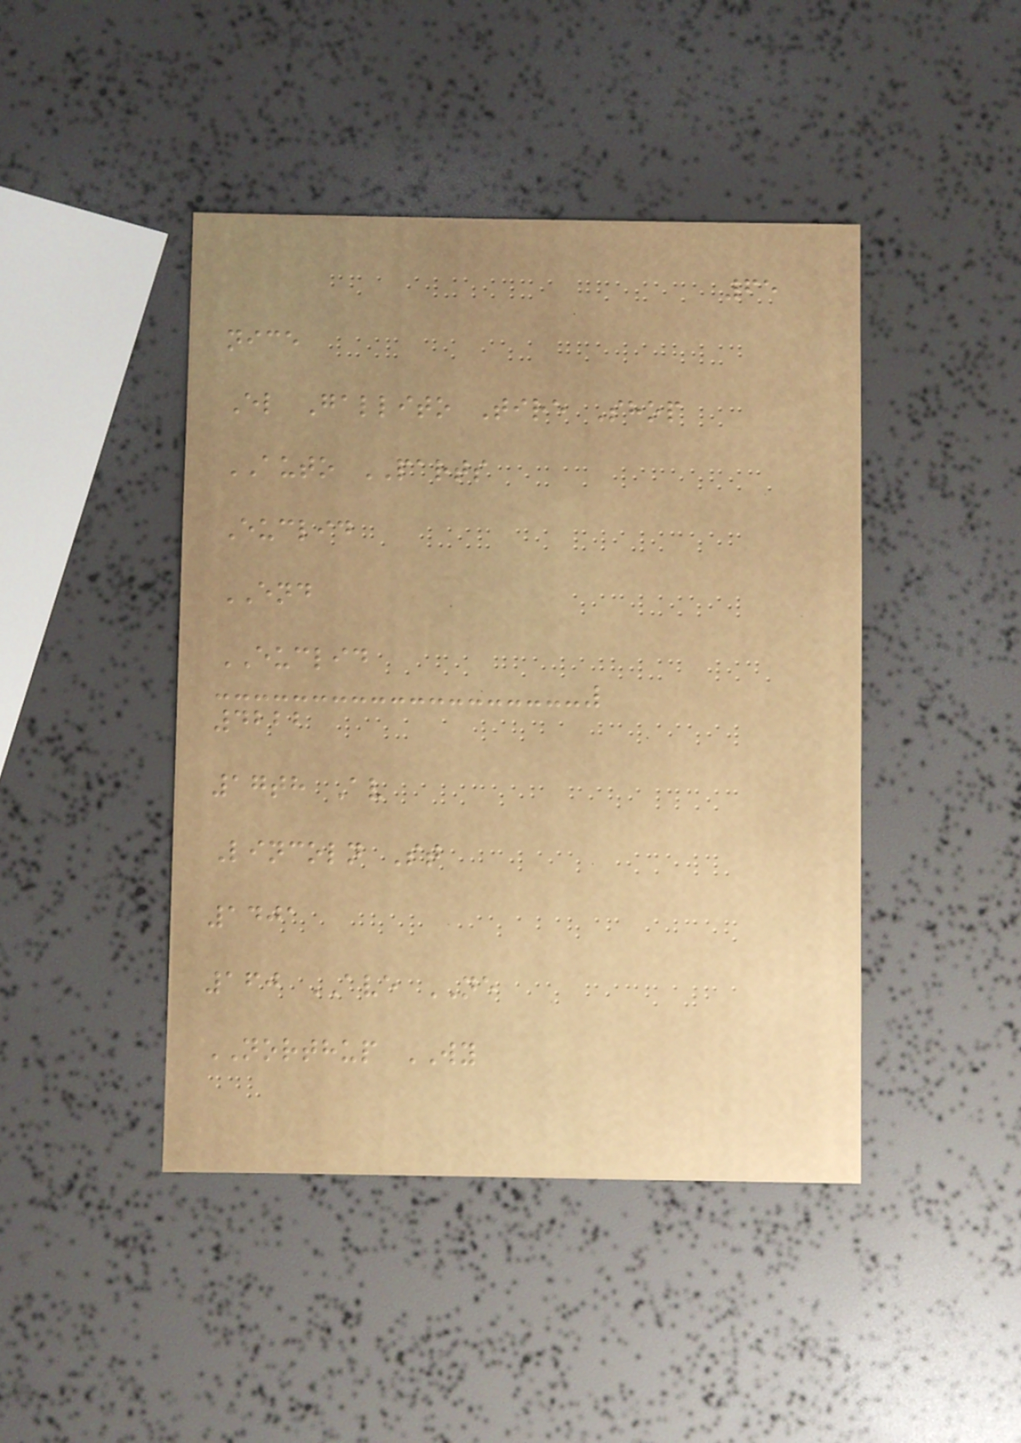65
nice
El Gallito Tire Shop
AUTO PARTS
Euclid
END
EUCLID
4222
17th Av
Lincoln St
1401
160 AVE NE
NORTHUP WY
